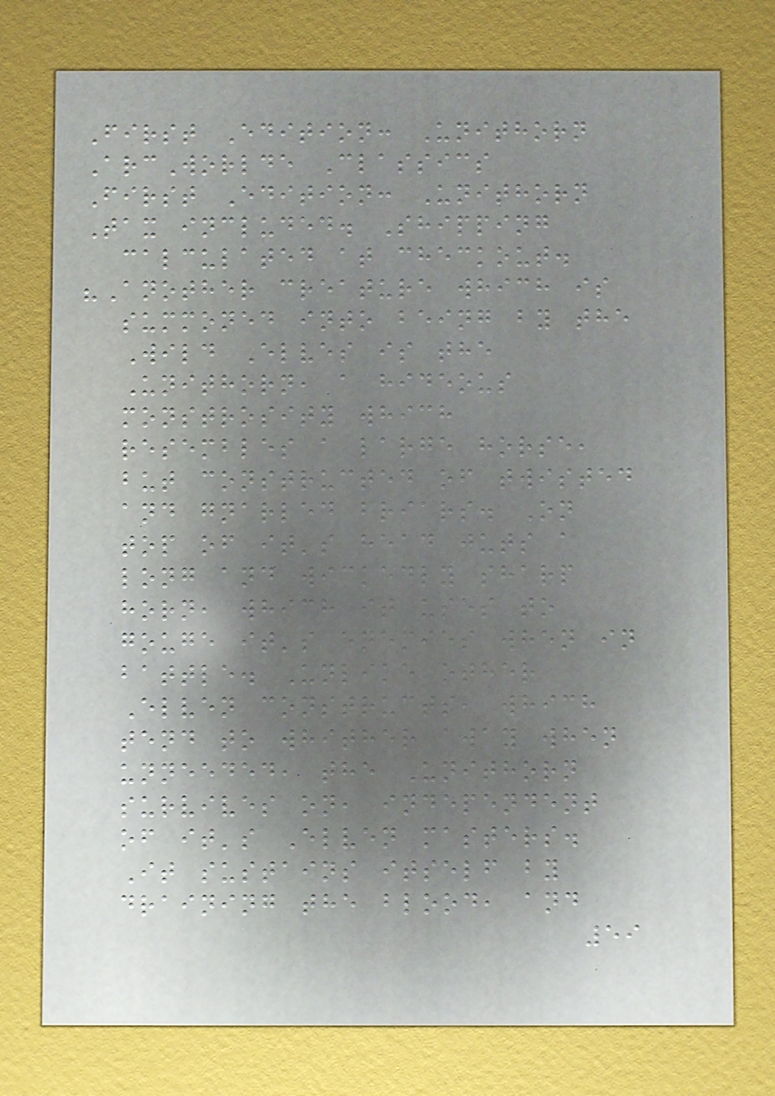First Edition: Unithorn
ArcWorlde Classics
First Edition: Unithorn
Tax included. Shipping
calculated at checkout.
"Another creature which is
summoned into being by the
Wild Elves is the
Unithorn, a hideous
monstrosity which
resembles a large horse,
but constructed of twisted
and gnarled briars. On
top of it's head juts a
long and wickedly sharp
horn, which it uses to
gouge it's enemies when in
battle. Unlike other
Elven constructs, which
tend to whither away when
unneeded, the Unithorn
survives on, independent
of it's Elven masters.
It sustains itself by
draining the blood, and
59
